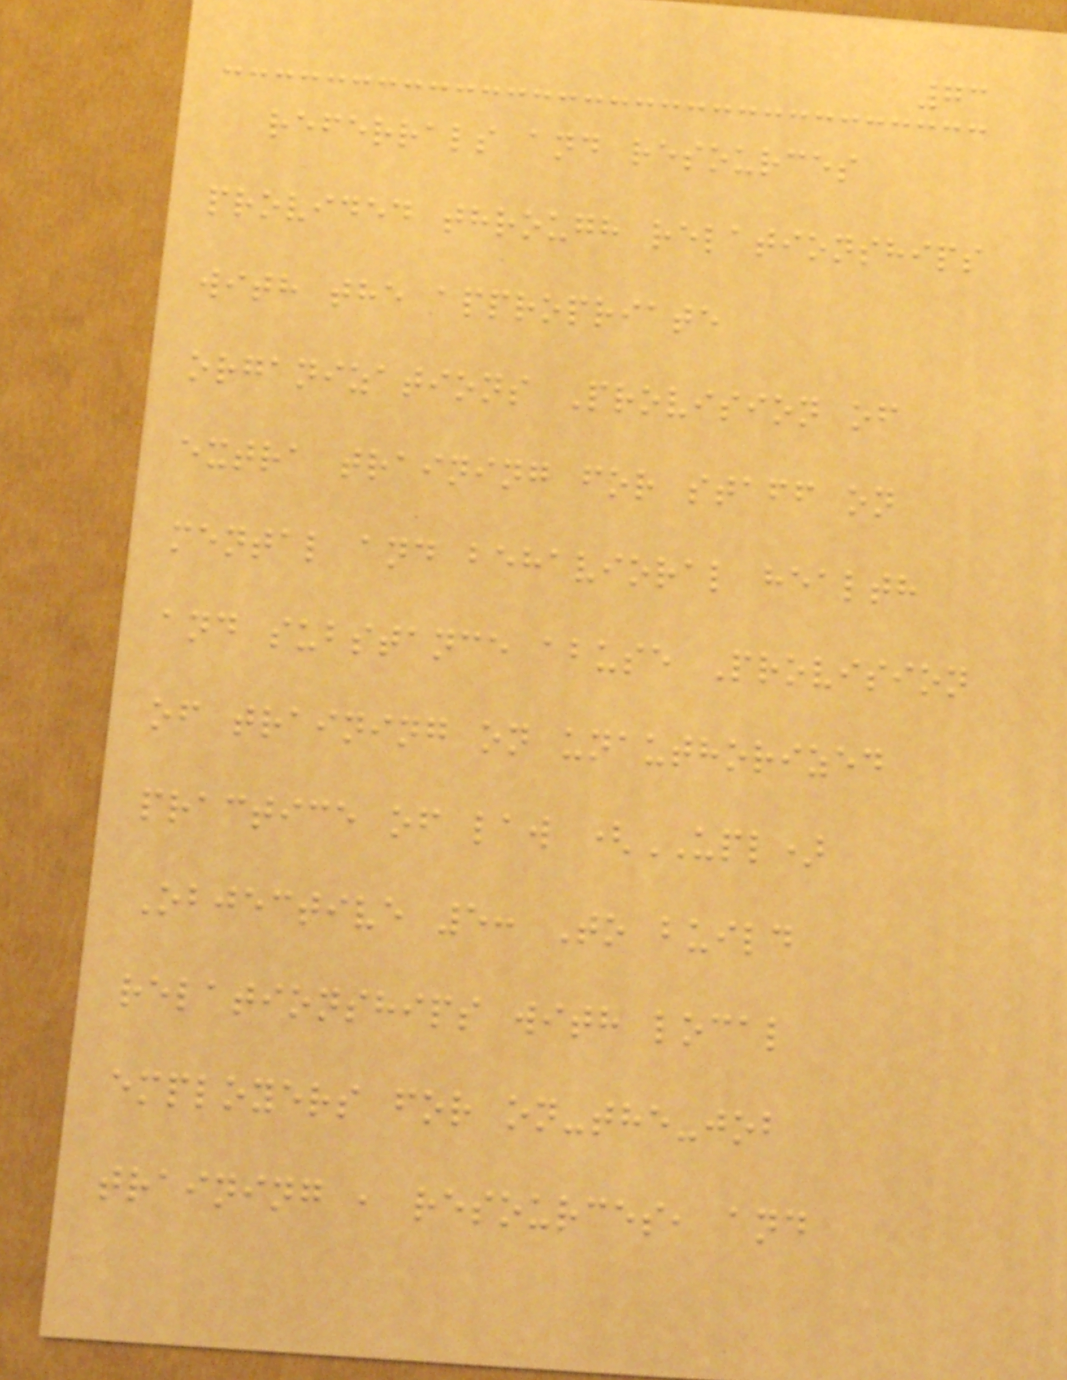73
referrals and resources
provided through relationships
with the appropriate
organizations Provision of
extra training for staff on
mental and behavioral health
and substance abuse Provision
of training on unauthorized
practice of law (UPL)
Objective 5: To build
relationships with local
employers for on-the-job
training , resources, and
